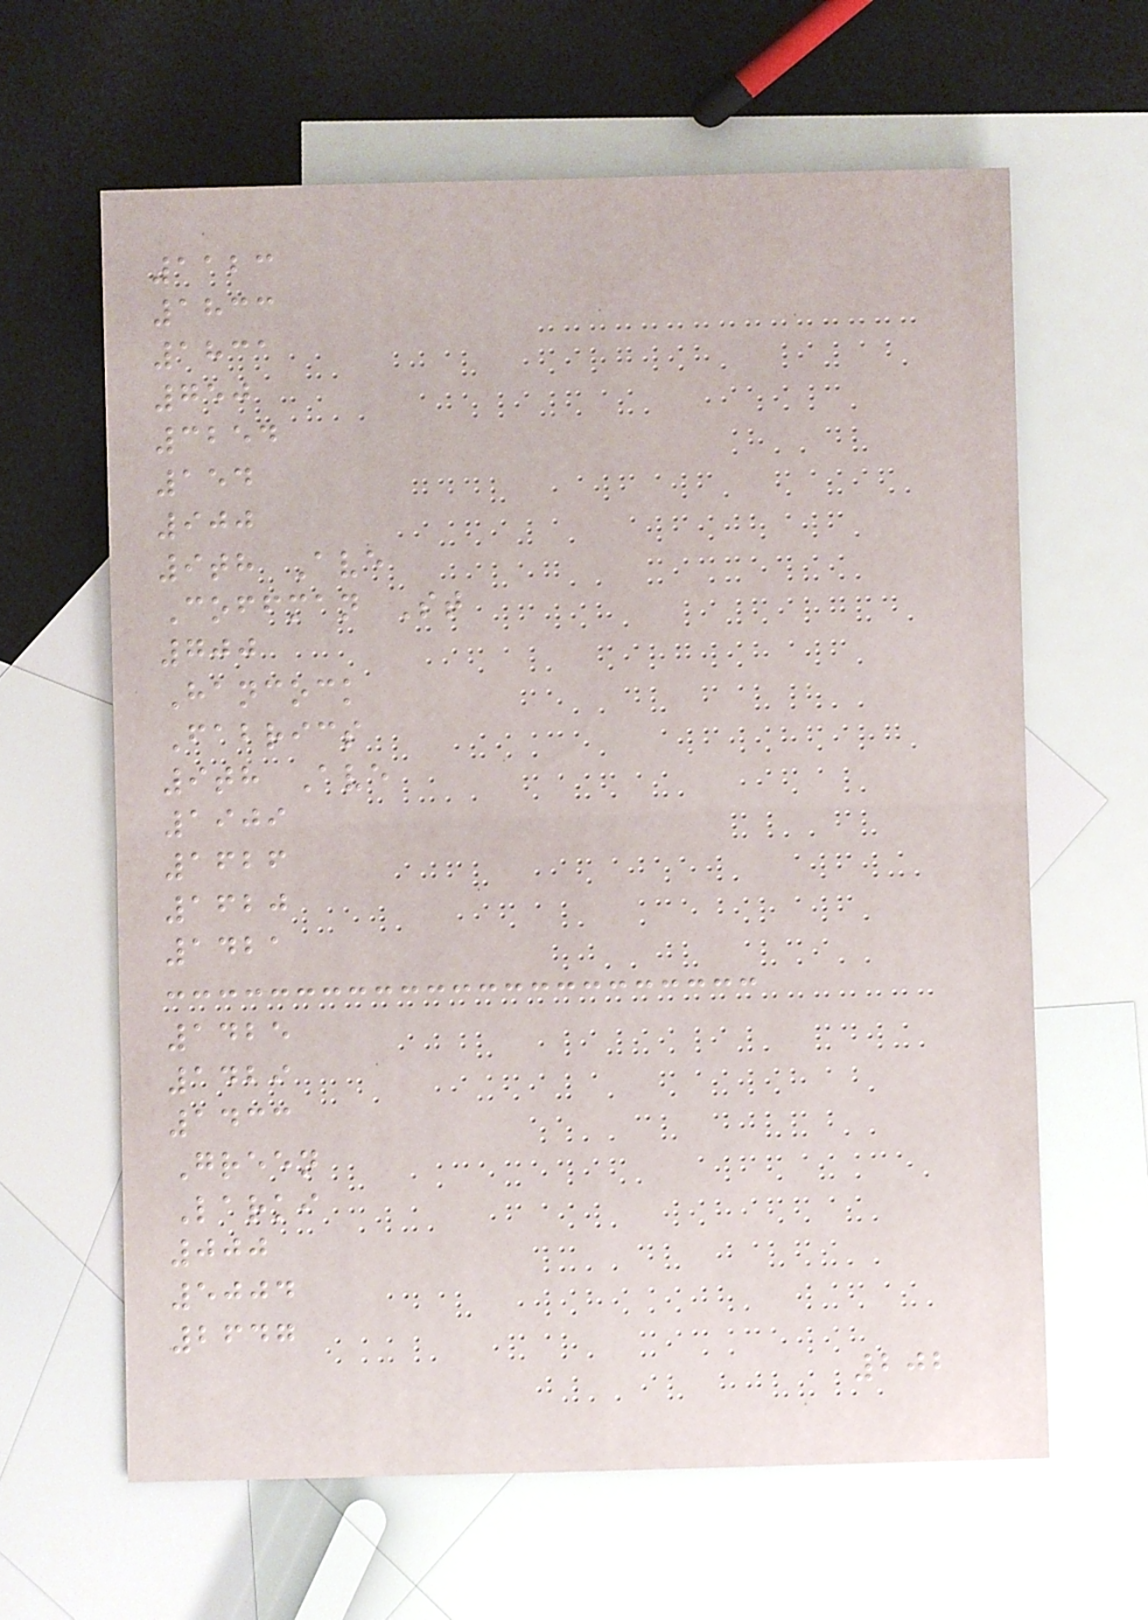1123
1833
1831
750
3254
154
900
9th Ave
Coffman St
700
Hancock
Fabrics
9th Ave
1909
1626
1620
1421
1425
1429
1433
Green
Larki
000
5004
2647
202
